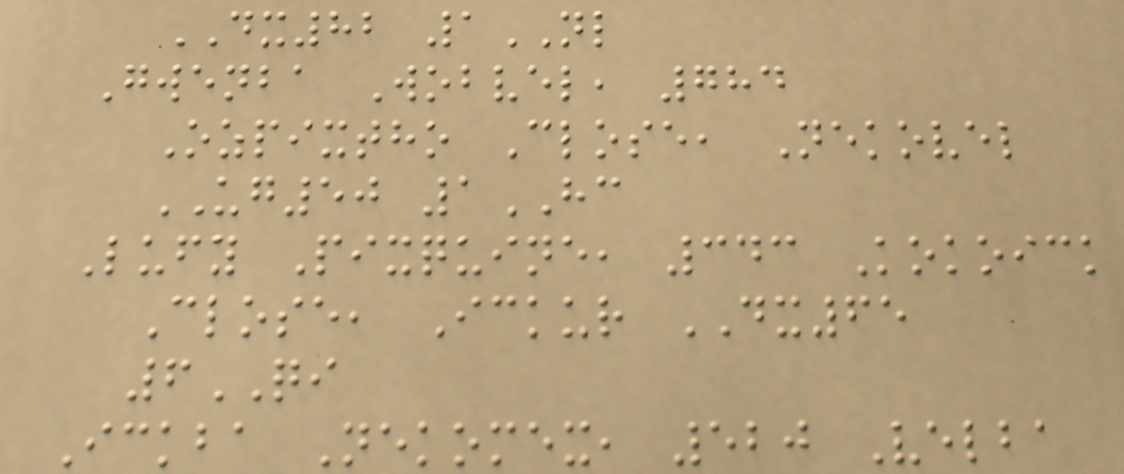DX82 1NL
Gwenba Wobvel, 784
Ozpixtho Close, Nekovel
UG50 1HC
Lufy Pixquine, 343 Kokoick
Close, Ickur DX65
6QI
Ickba Nekomex, 520 Velba
